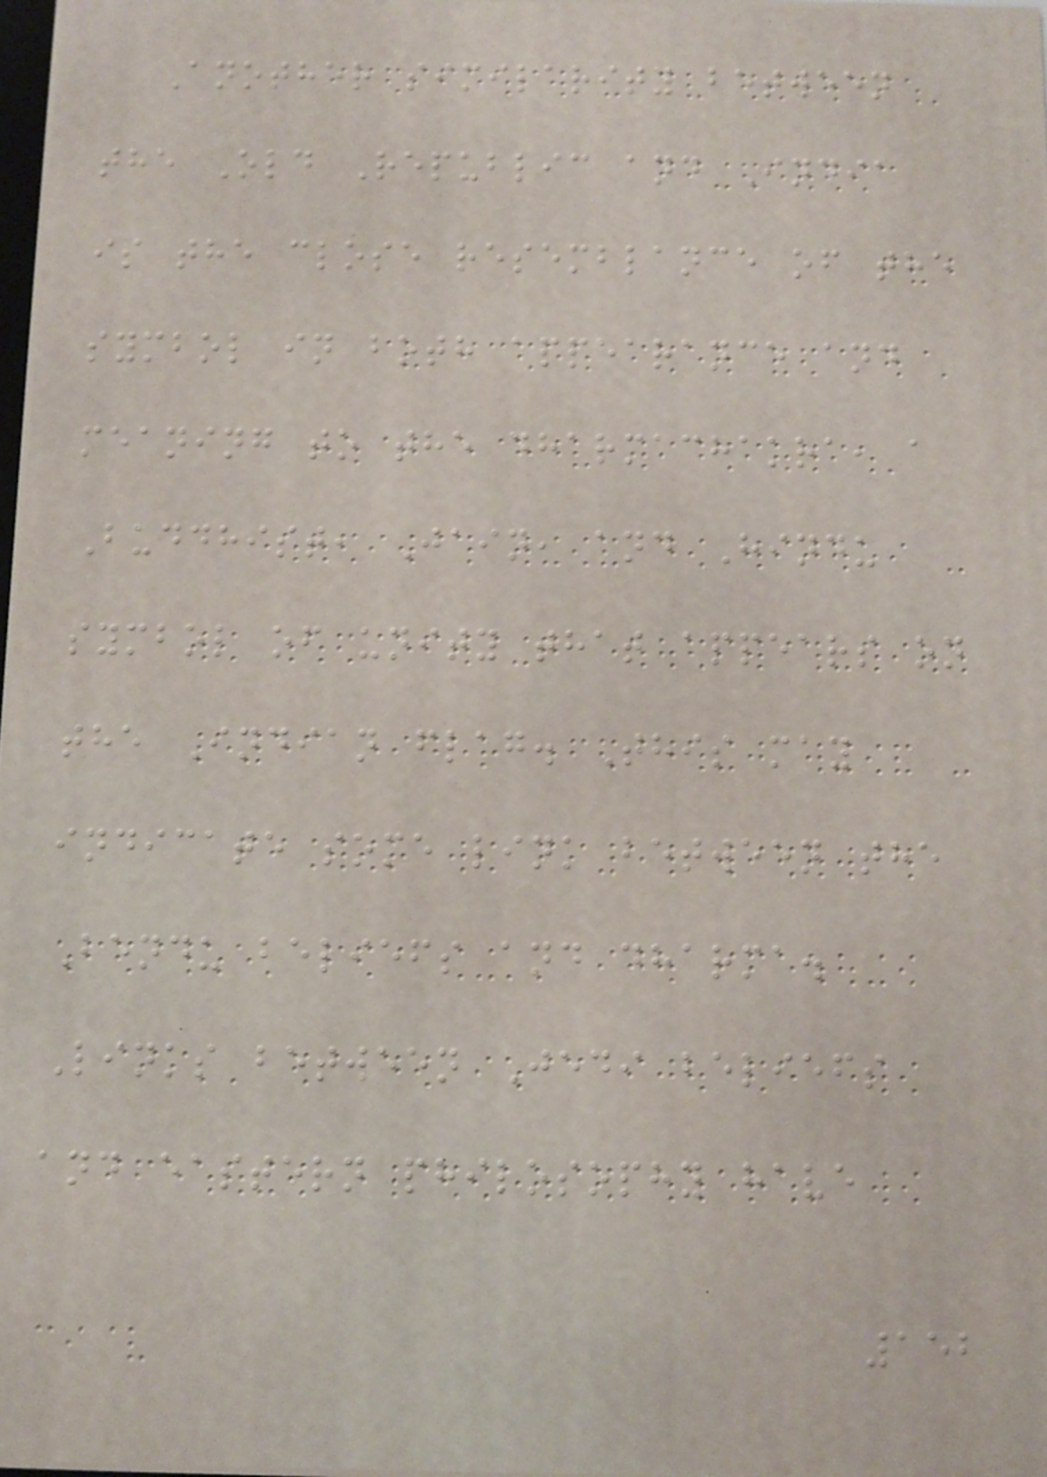Another similarity between
the Old Republic and India
is the close resemblance of the
symbol in both appearance and
meaning to the dharmachakra, a
Buddhist, Jain, and Hindu
symbol of unity that appears on
the Indian flag. This may
indicate some link between the
Bendu beliefs and dharma.
Links between Jedi beliefs
and eastern philosophy have
152
